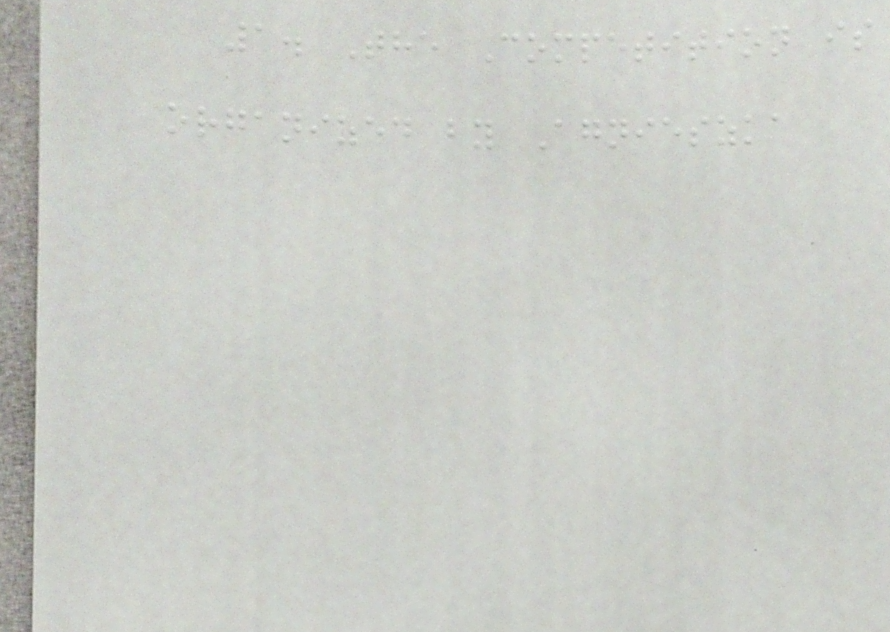1. The Competition is
organized by Agnieszka
